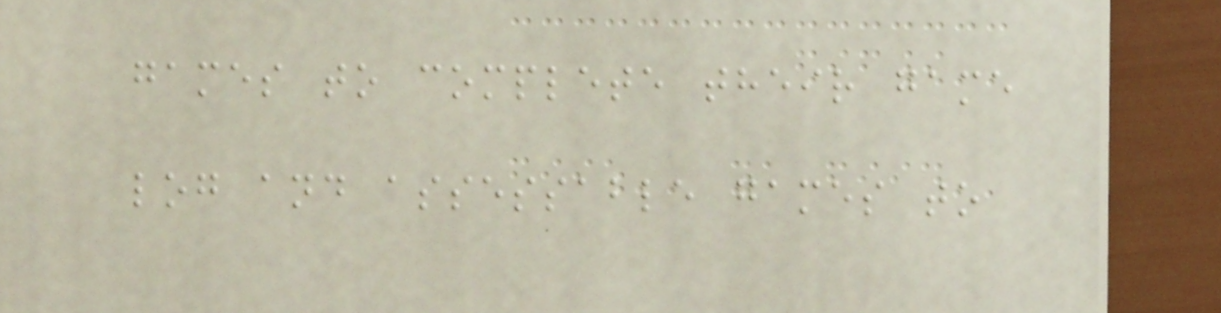games to complete their game
log and assessable games to
